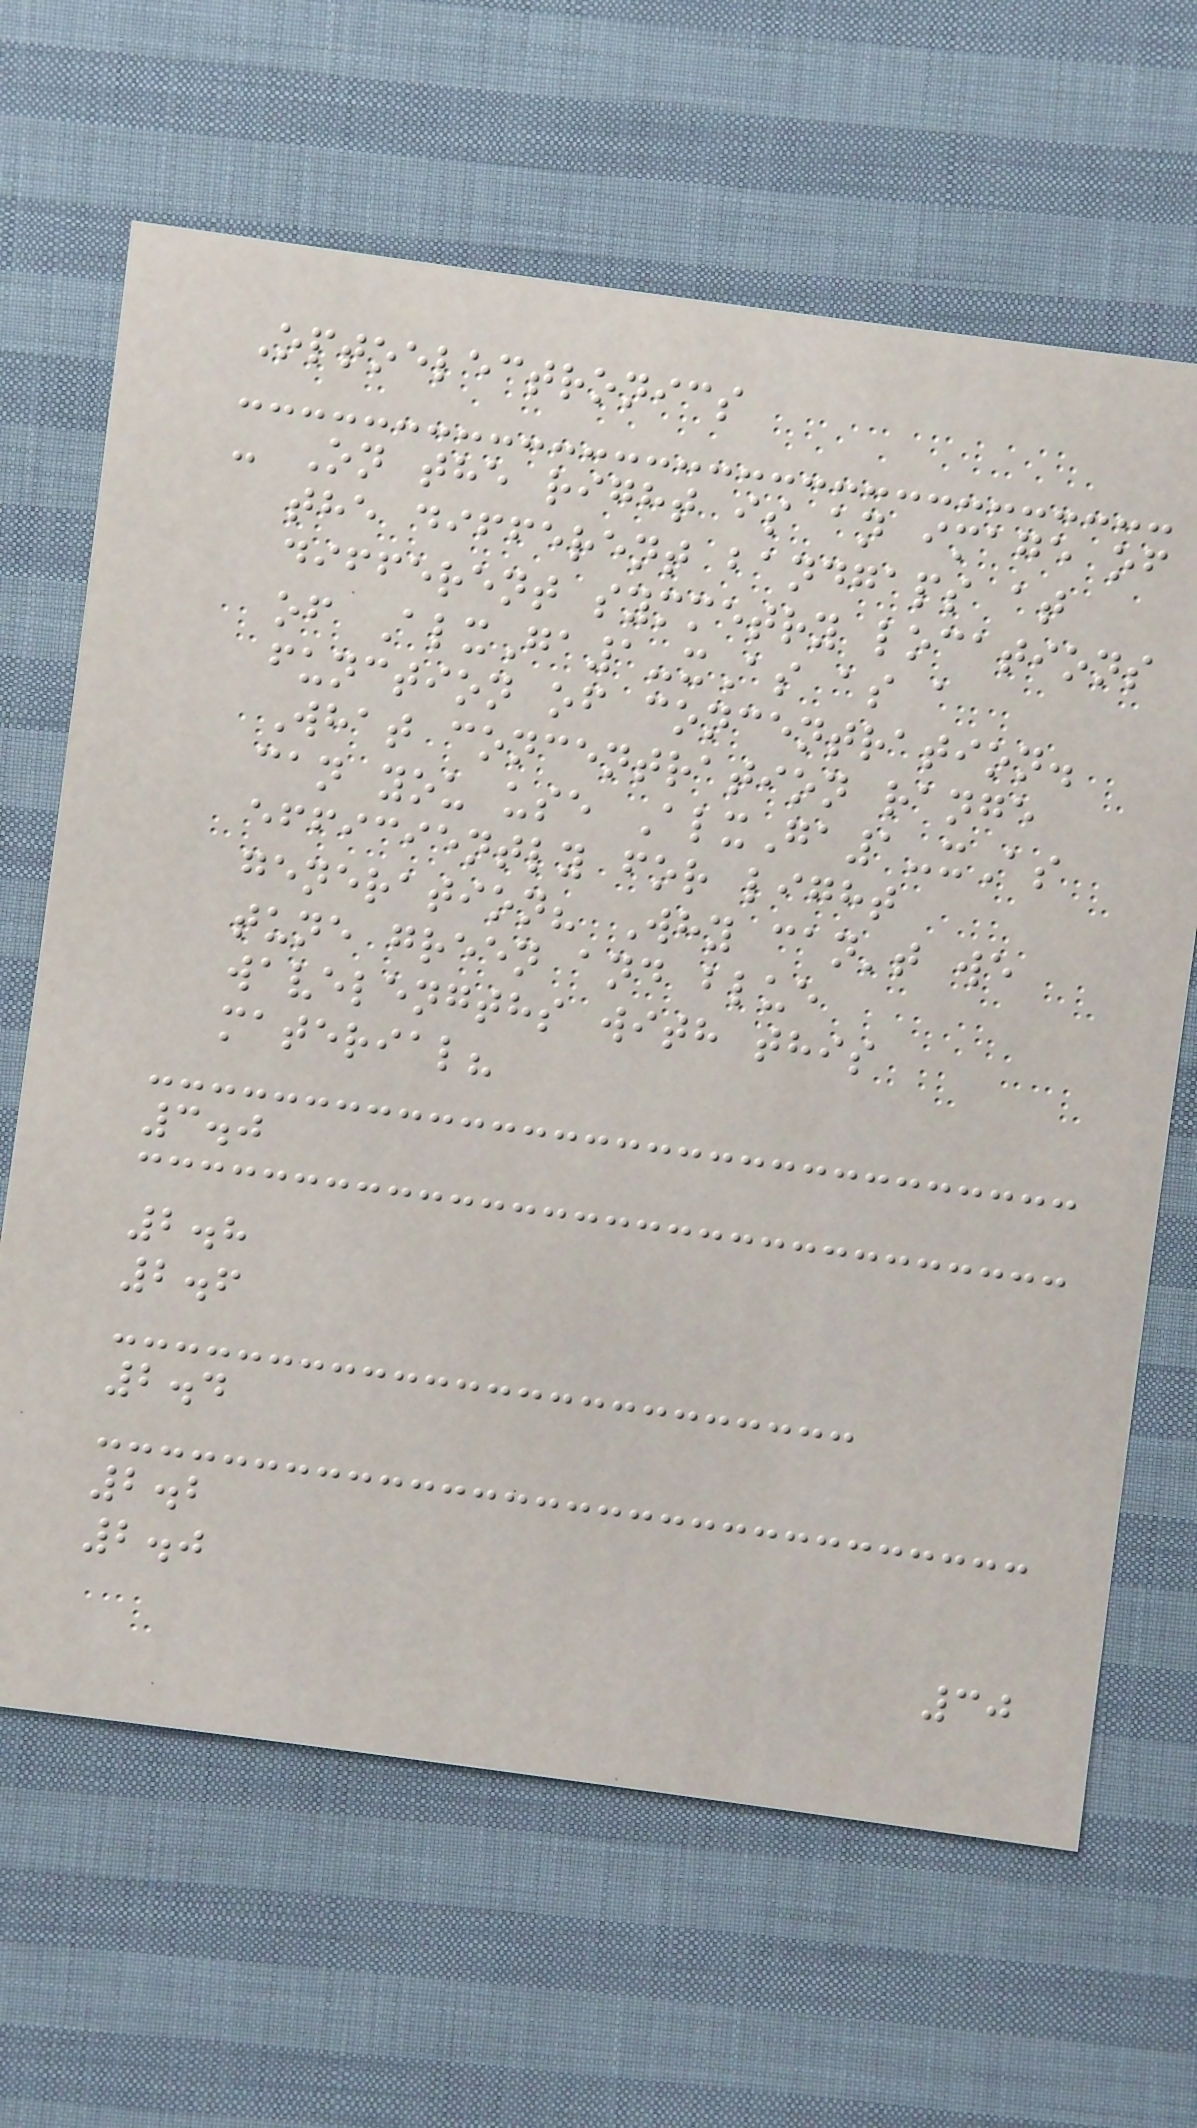Optoelectronics
- On the right is an image of
the different bandgaps at
different symmetry locations
of AlxGa1-xAs as a
function of concentration.
What concentration range
can you use AlxGa1-xAs
efficiently for light
generation? Why can't we
tune green and blue
wavelengths with this
material?
3.0
2.8
2.6
2.4
2.2
2.0
30
